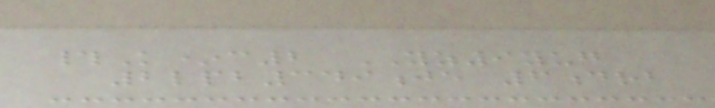#K*c2 YZ9yug
2lpb349je 6drb
